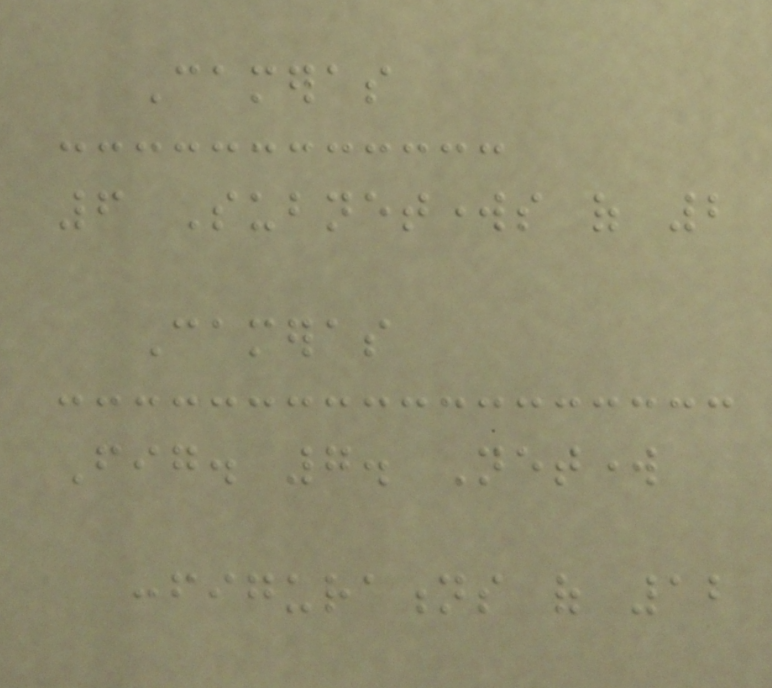Cameras
6 Subnetworks of 2
Cameras
Fig. 7. Network
configurations of 12
